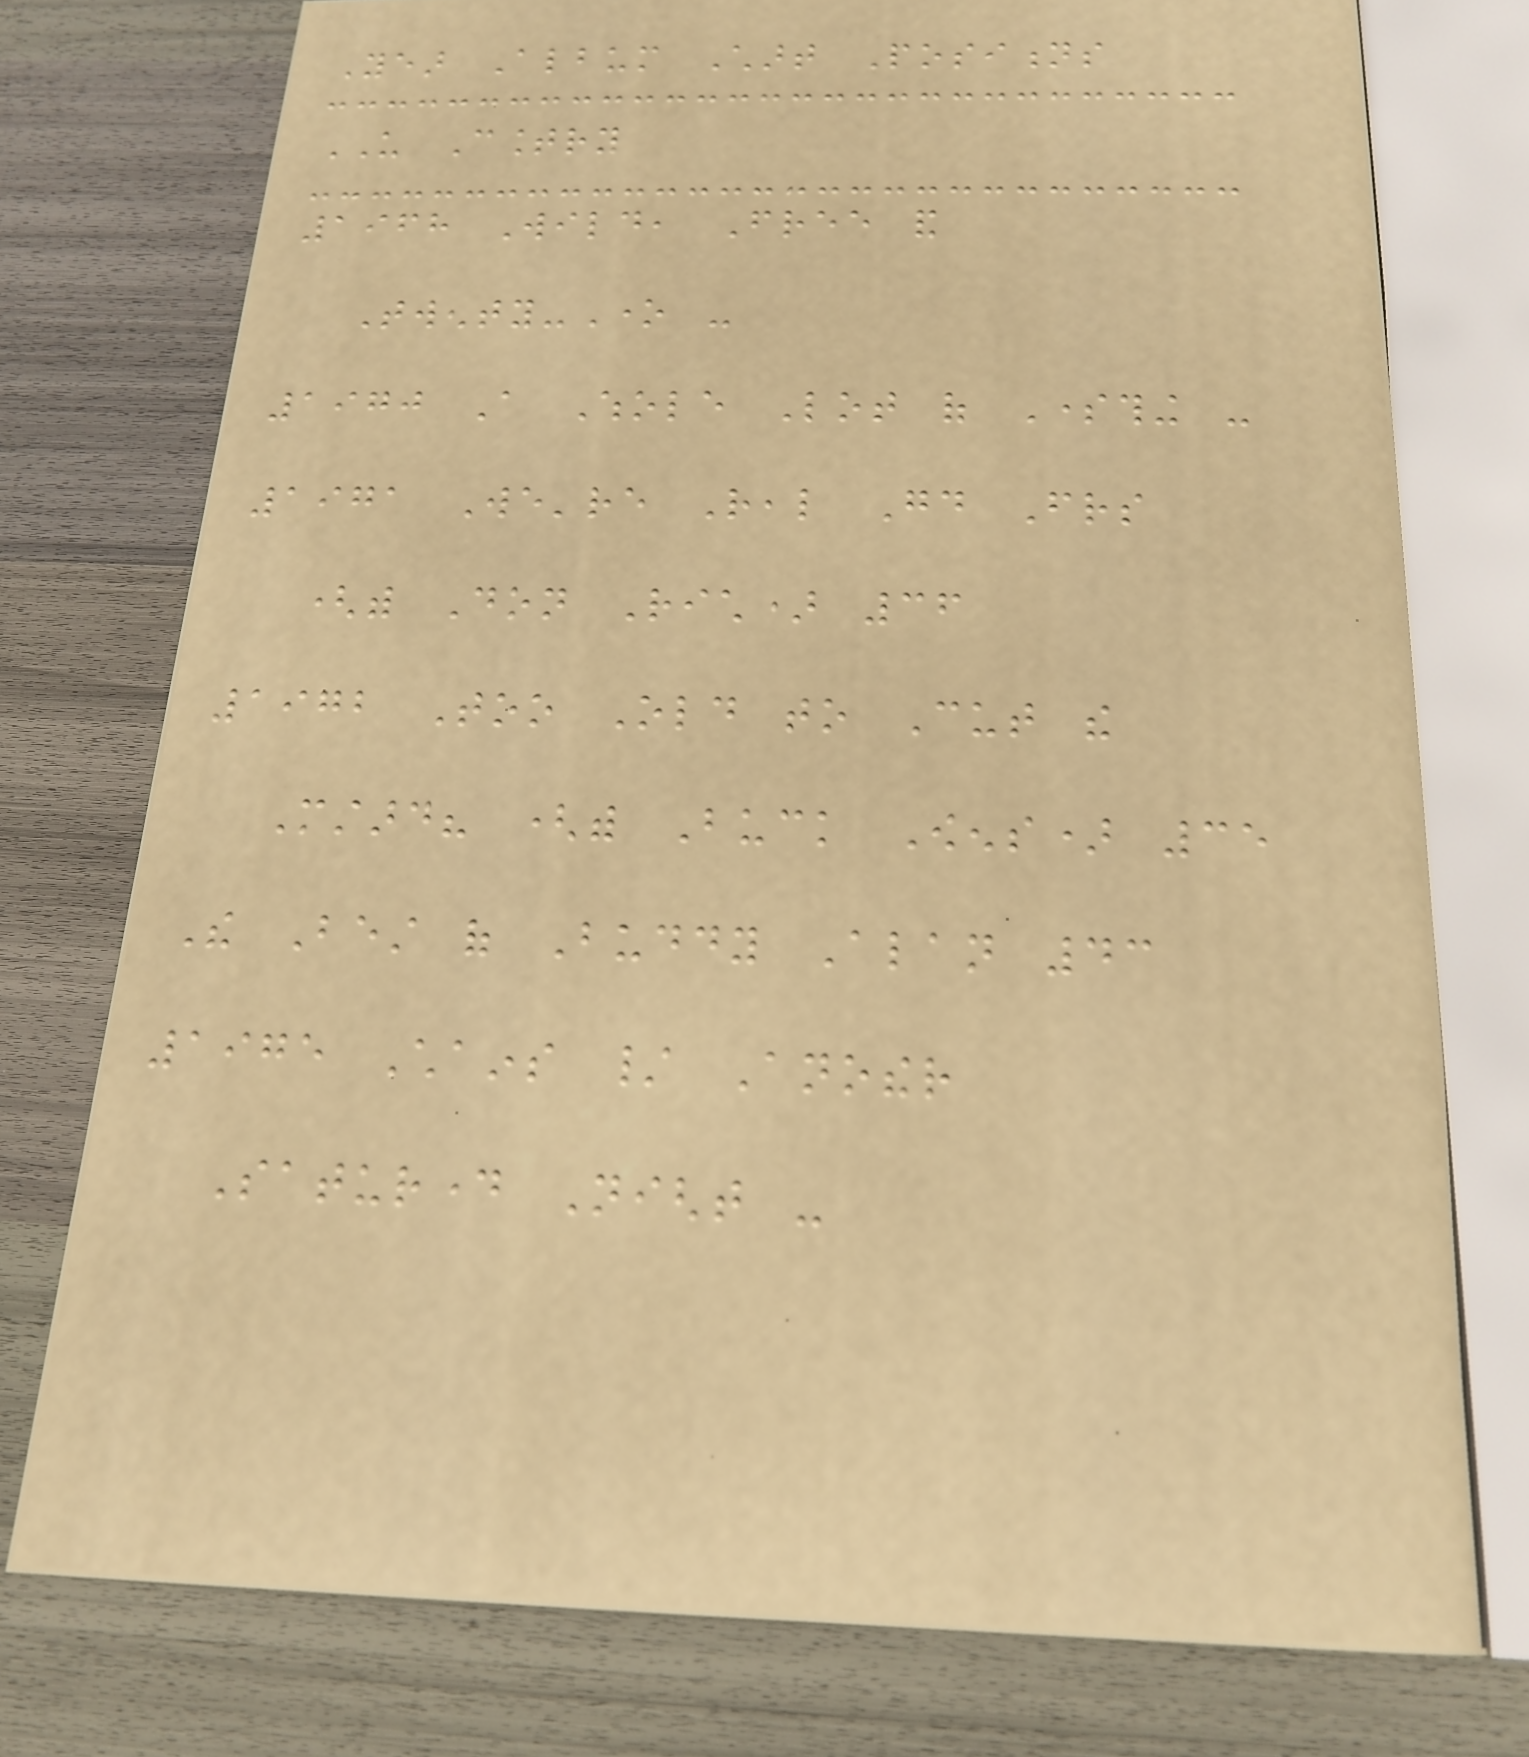Year Album Chart Positions
US Country
1968 Wild, Free and
Twenty-One -
1970 A Whole Lot of Something -
1971 We're Real Good Friends
(with Don Rich) 36
1972 Too Old to Cut the
Mustard? (with Buck Owens) 35
The Best of Buddy Alan 43
1975 Chains / Another
Saturday Night -
